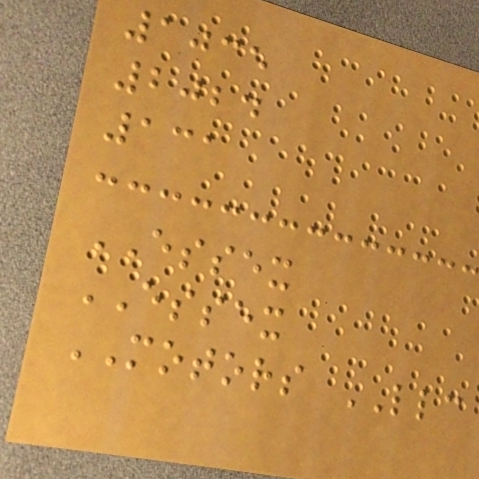1035
2024
131
ESSEX
ESSEX
MOTORS LLC
